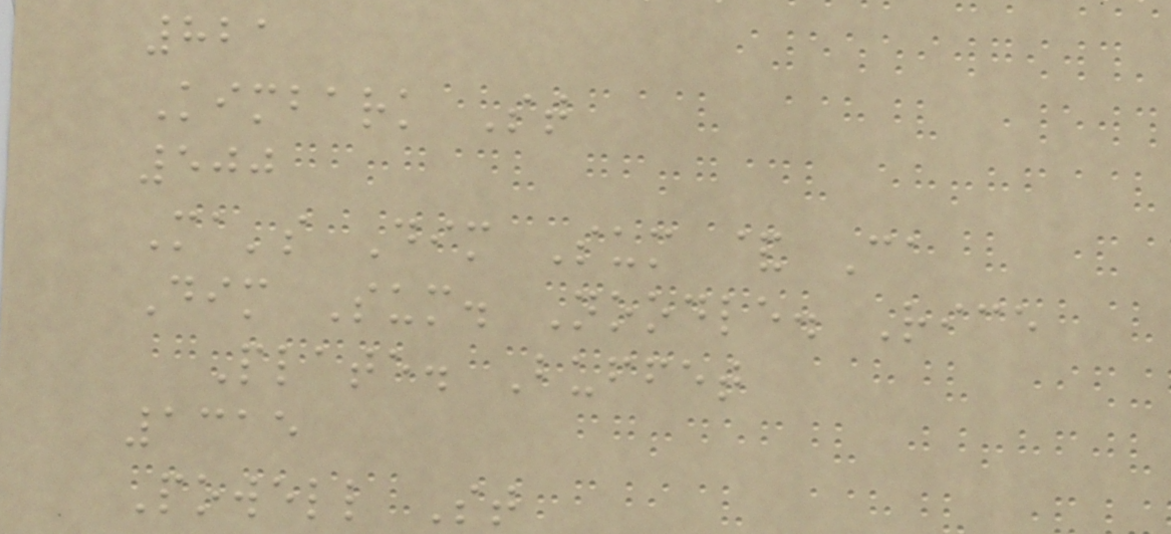821
Kimbark St
500
Ma's Dim Sum & Ca
Dim Sum. Noodle. Rice
Plate. Buffet
1315
Powell St
